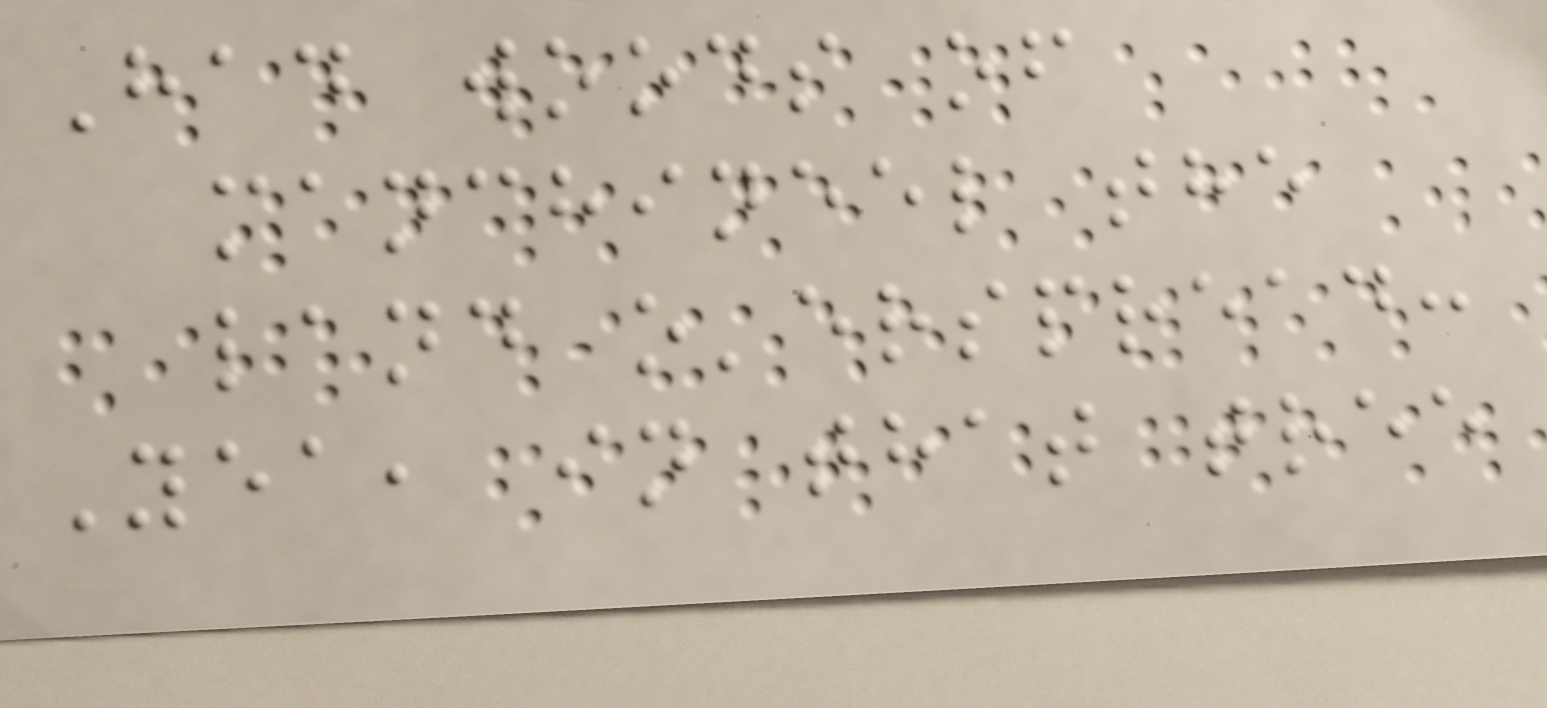Had woods of
manchineel the
land o'erspread:
Yea, in that tree
